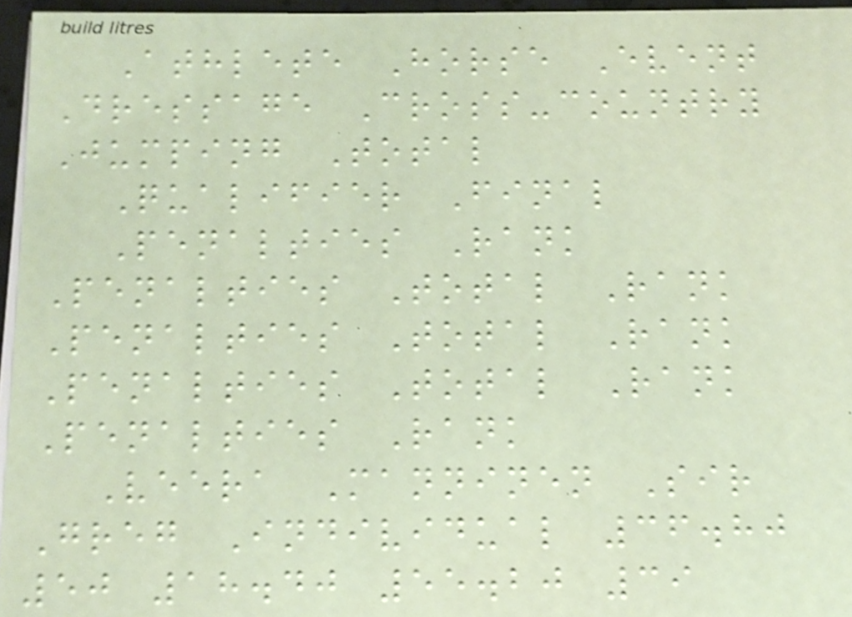Athlete Horse Event
Dressage Cross-country
Jumping Total
Qualifier Final
Penalties Rank
Penalties Total Rank
Penalties Total Rank
Penalties Total Rank
Penalties Rank
Veera Manninen Sir
Greg Individual 36.80
50 18.40 55.20 39
